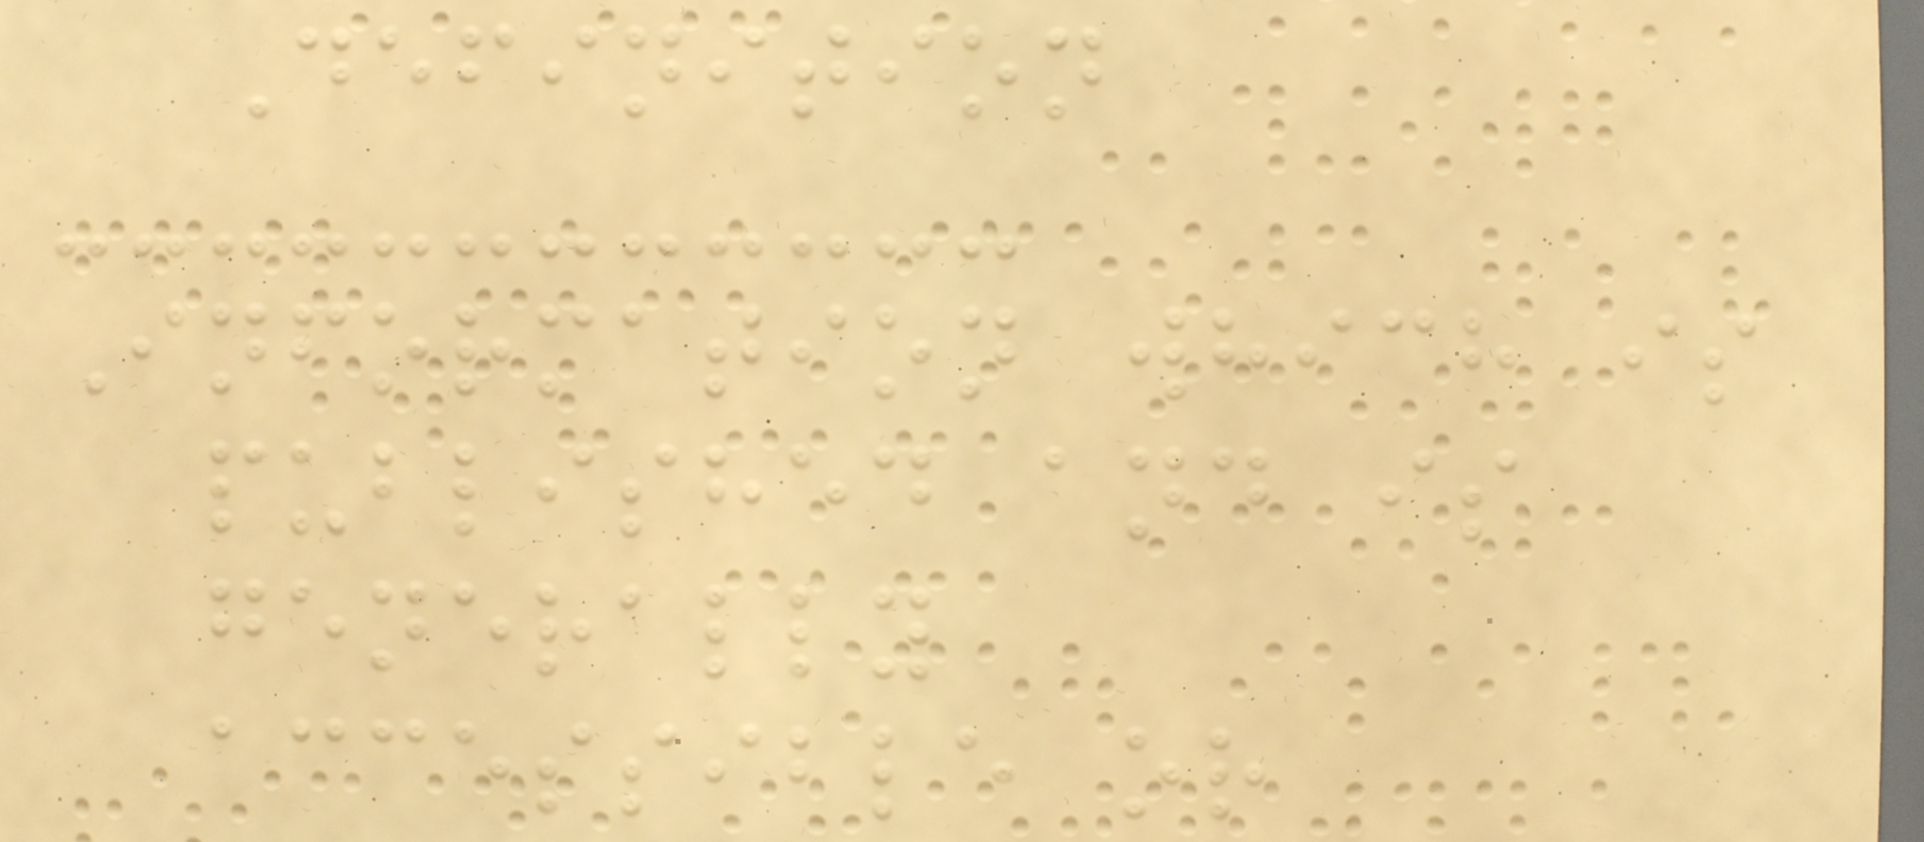Definition
Information which is
published and is
generally
accessible or
